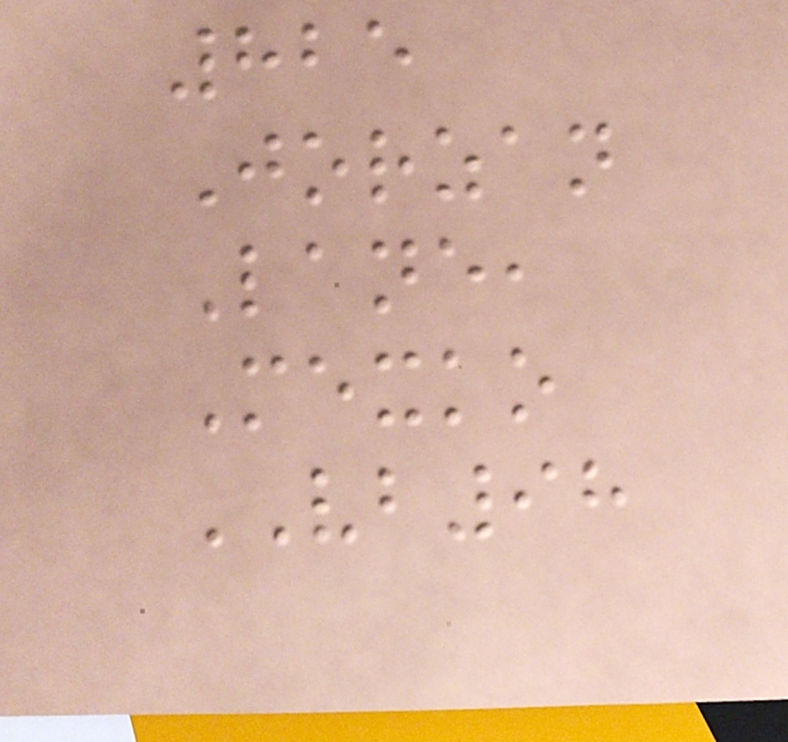825
Jorzan
Lane,
Mexko
VB98
